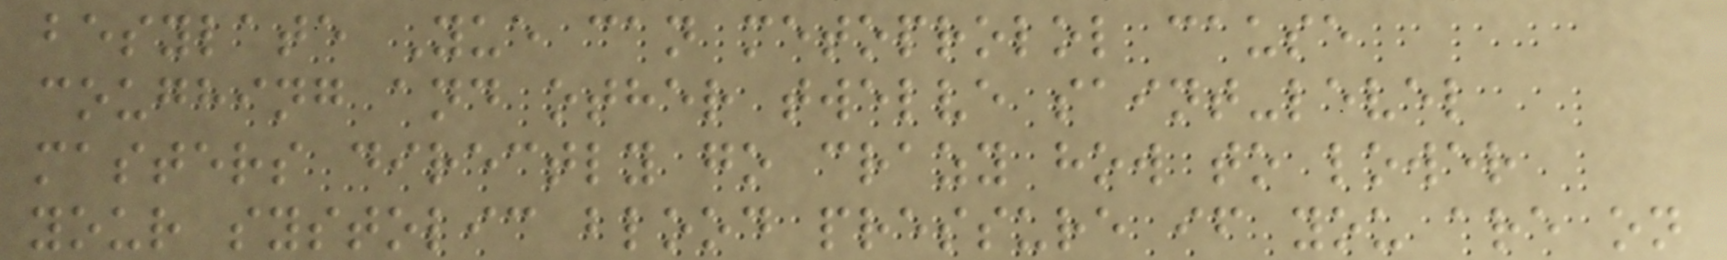besylate Yue can metoprolol cause
coughing and other twelve saint-level
masters directly go crazy how to lower
your systolic blood pressure if you are on
